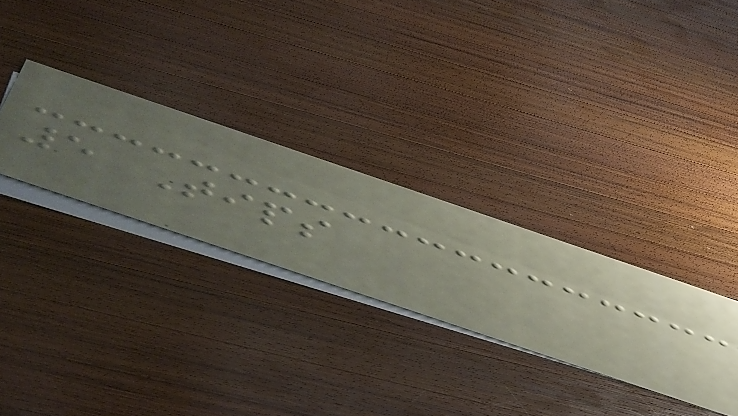5 Tips
